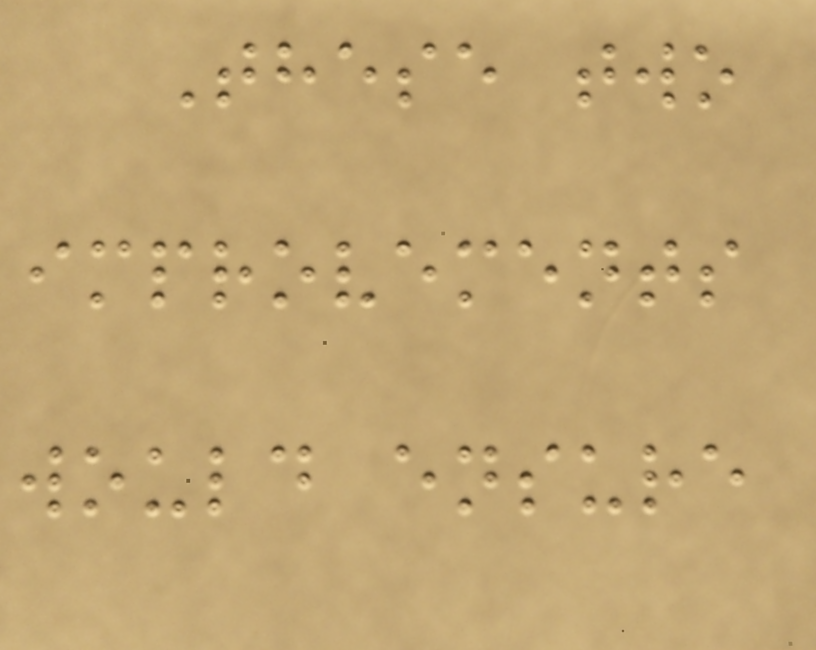These two
improvements
would ensure
